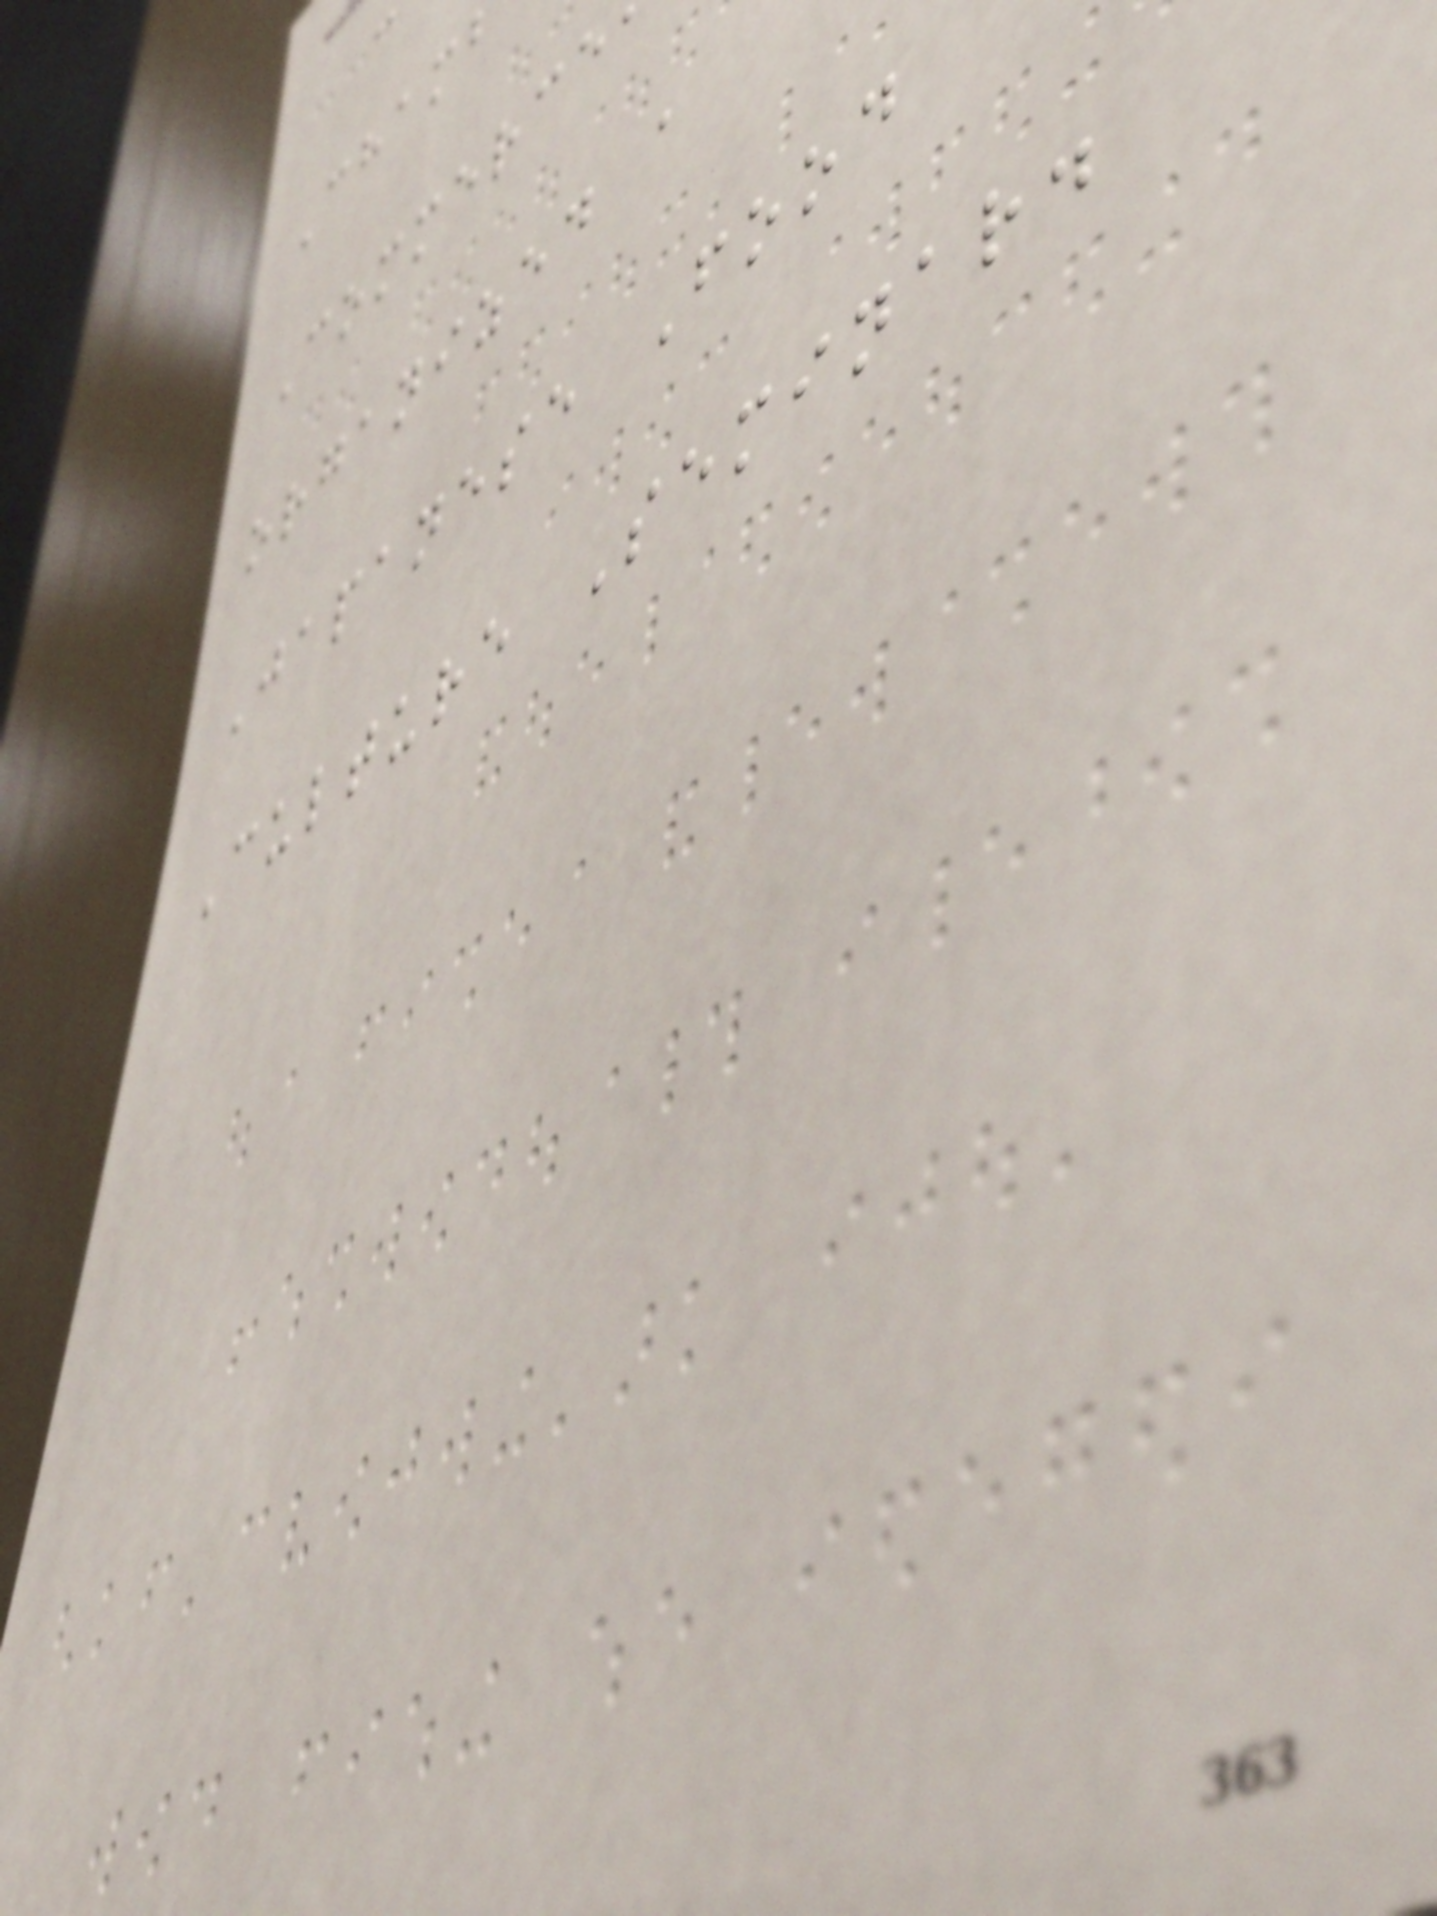Cham
Commerce
organized a
Japanese Food
Culture Seminar.
